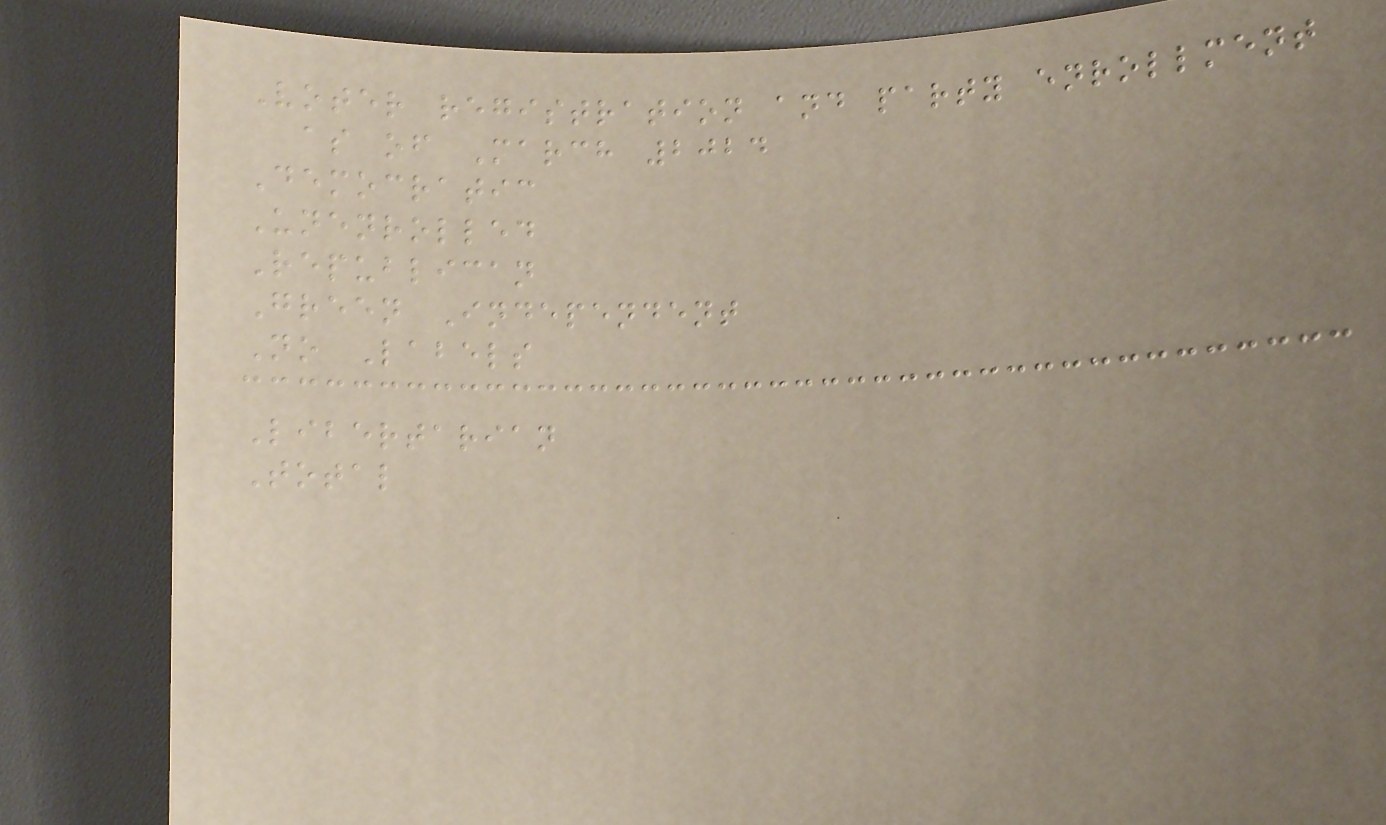Voter registration and party enrollment
as of March 2024
Democratic
Unenrolled
Republican
Green Independent
No Labels
Libertarian
Total
